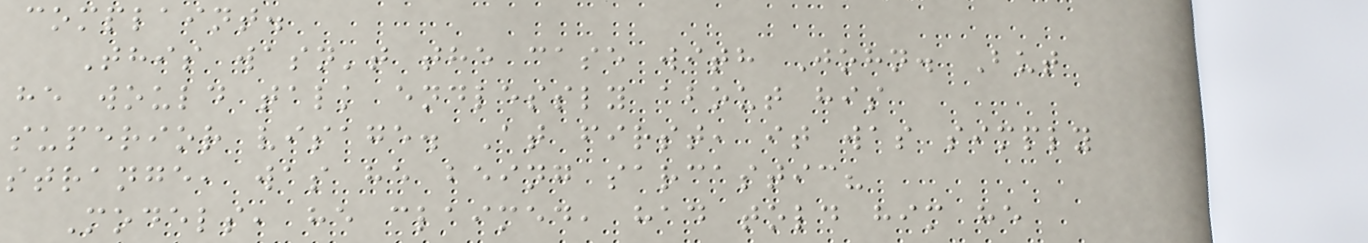complaint.
This wasn't the case with John. But
he would talk endlessly about his
superior visage. At first, it was simply
strange, was he being sarcastic?
Models, he claimed, had told him he
